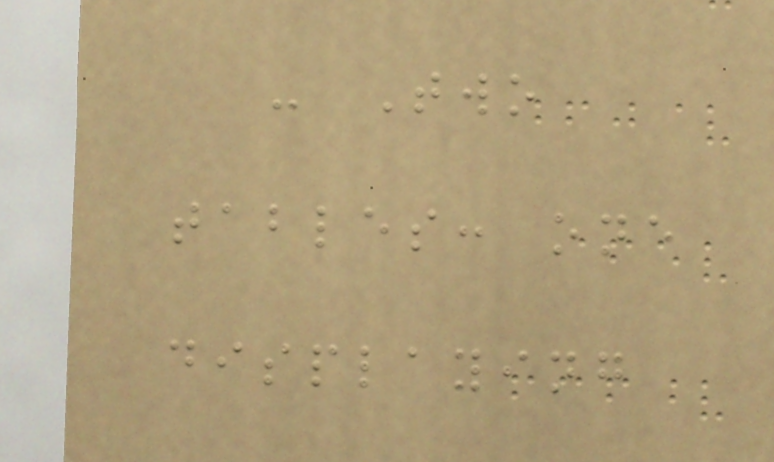- Two
tables: one
displaying
